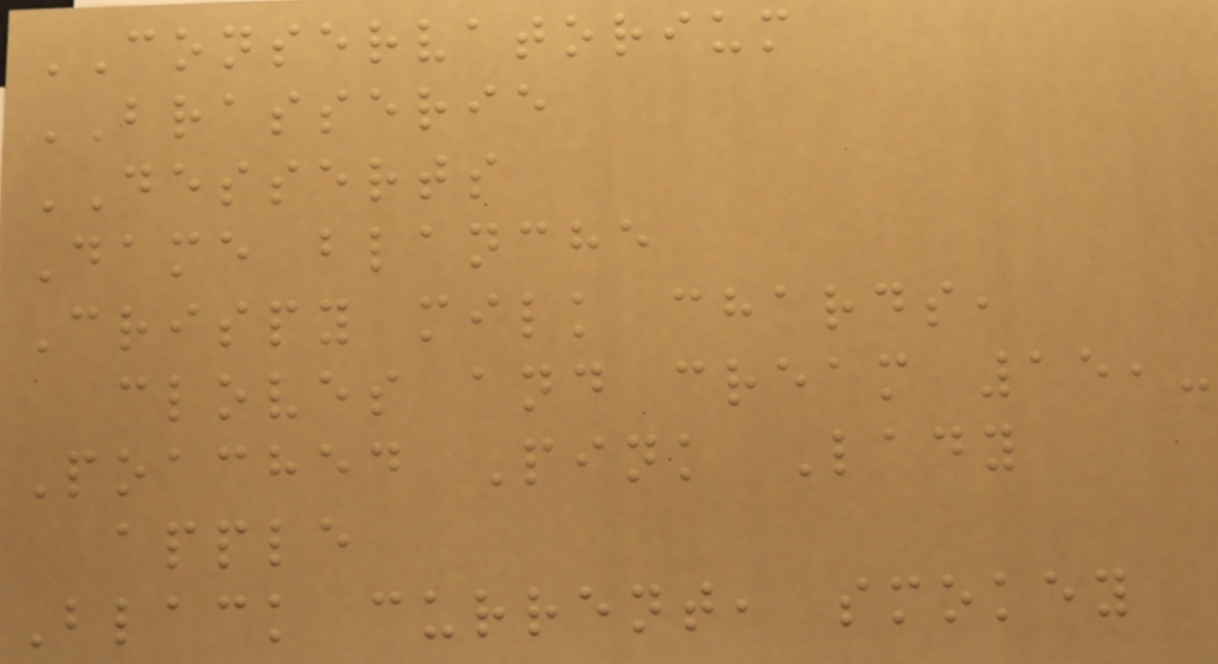CONSERVATORIUM
BRASSERIE
DESSERTS
Dame blanche
Crispy milk chards,
cloves and cream 15,-
Poached Pink Lady
apple
Black current, smokey
